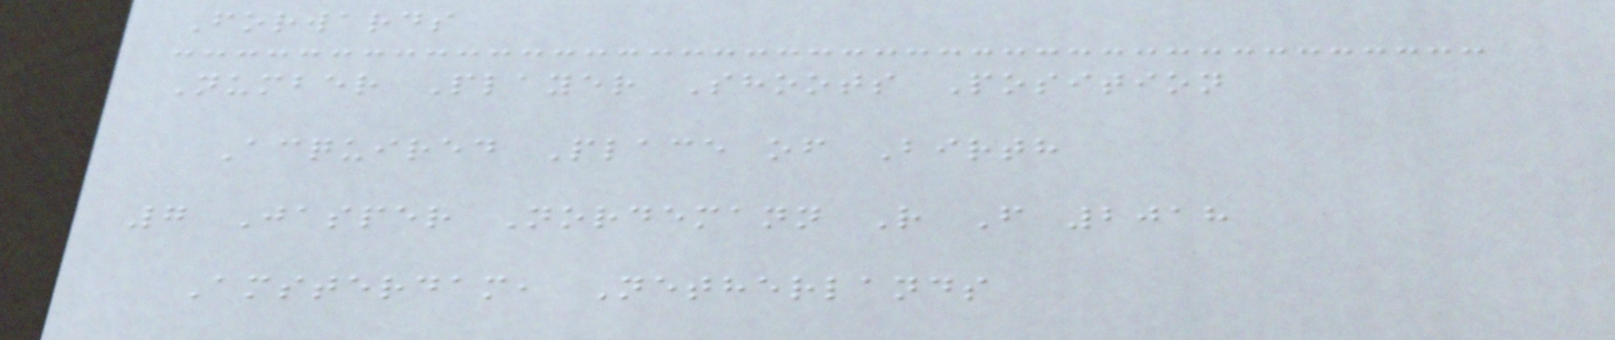Forwards
Number Player Shoots Position
Acquired Place of Birth
7 Jasper Nordemann R F 2018
Amsterdam, Netherlands
